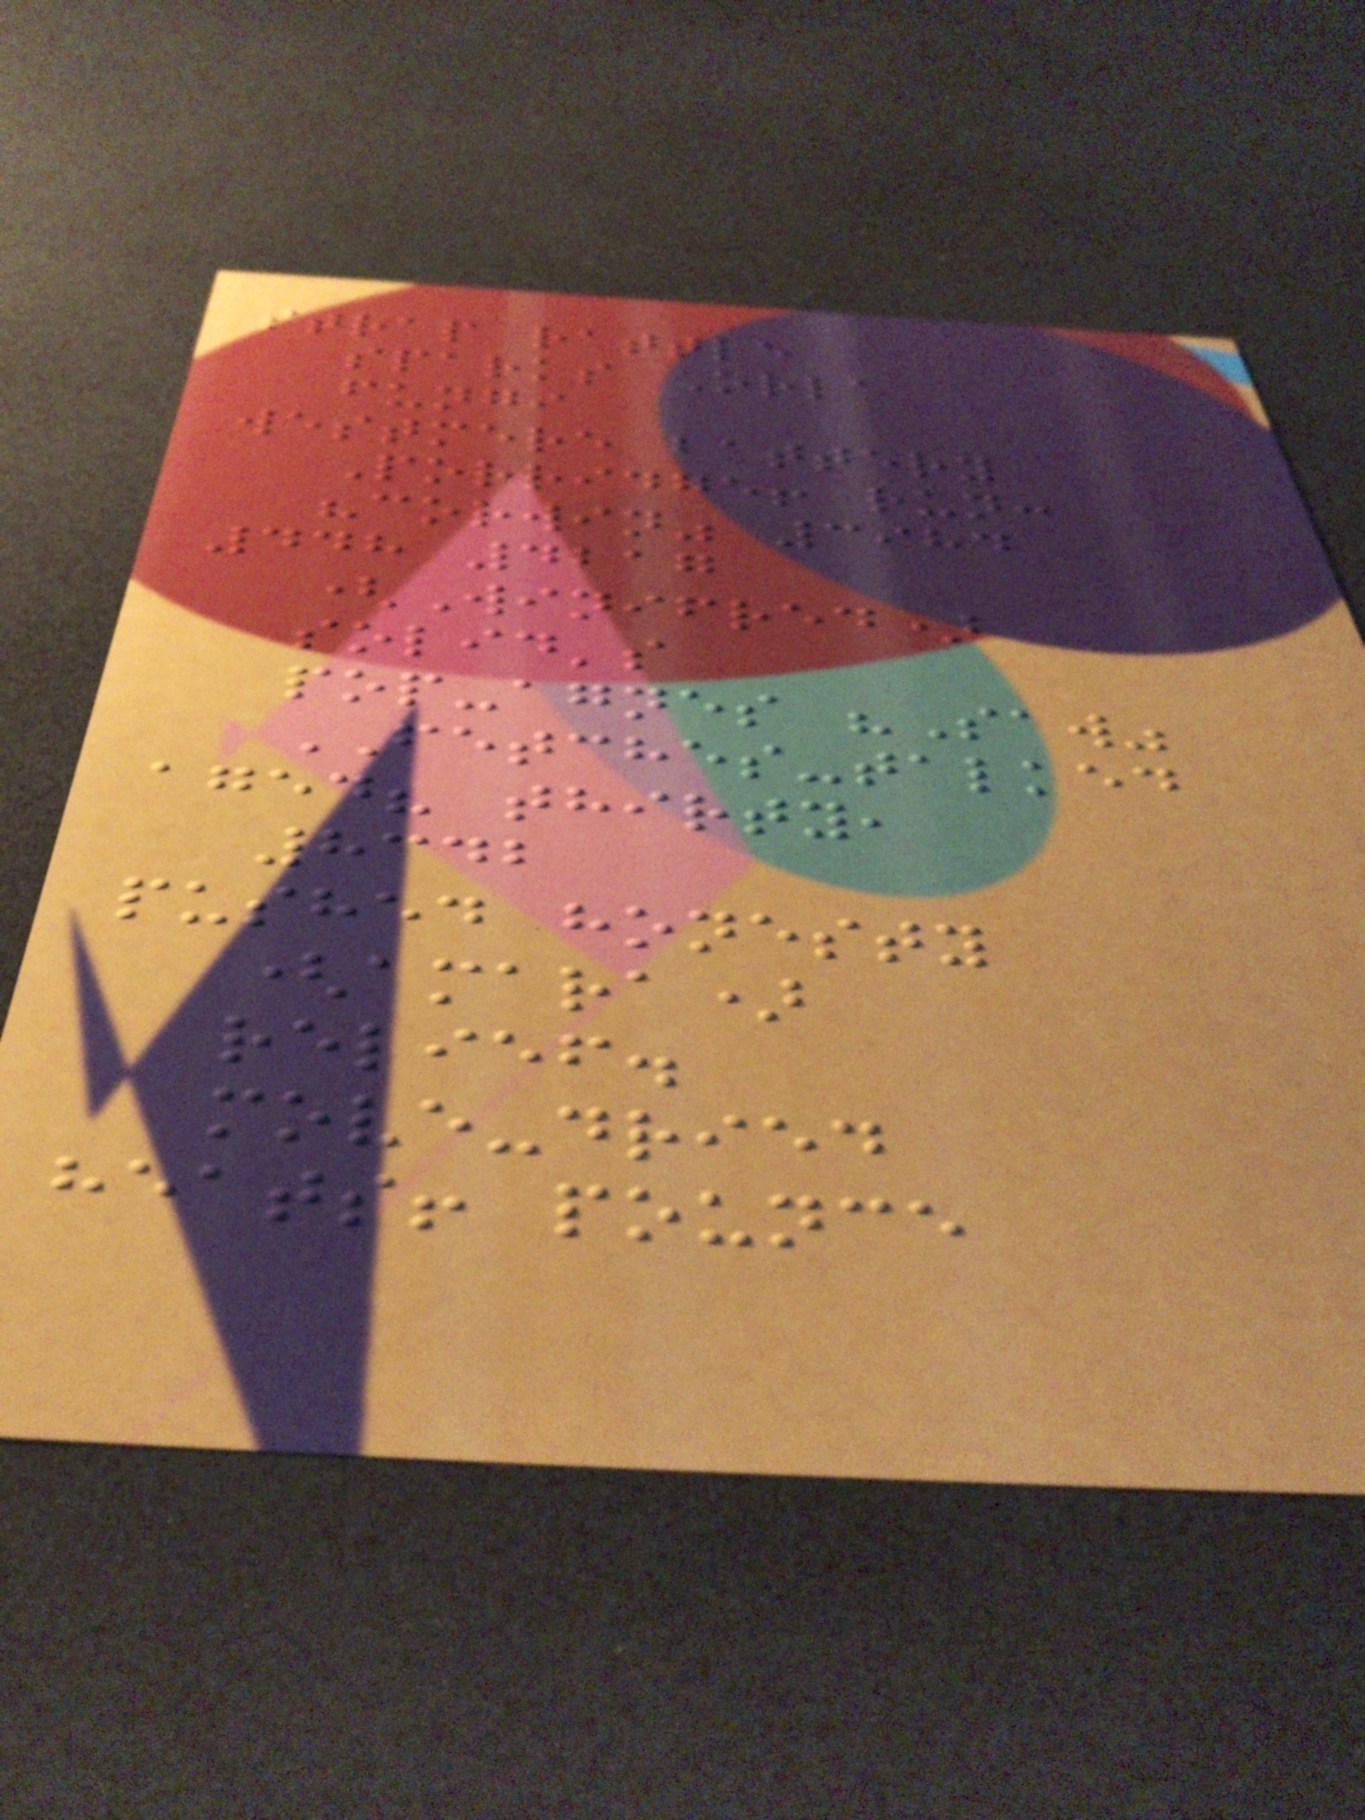strap rattle
sparks Orla
fungi
westmere battery
Porridge! run:
"corwin" 3984
448 4217
(Winifred)
solid's
pop-agnes "Saw"
FETCHES-talked
aged? thirty,
8342
pushed honesty
(amara)
relief.
move-dried
heats! pounce
